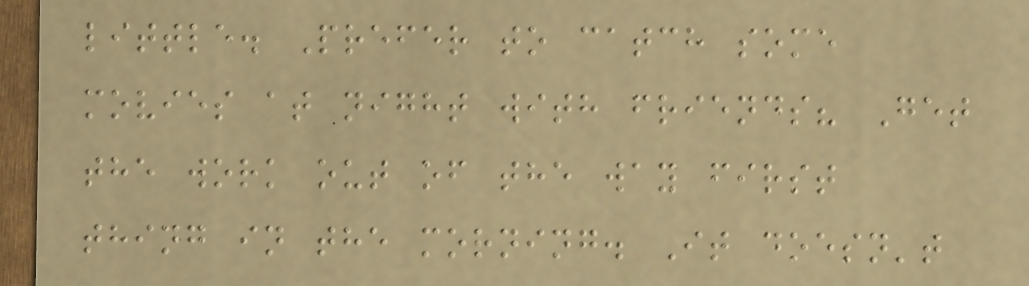little. Prefer to catch some
movies at night with friends? Get
the work out of the way first
thing in the morning. It doesn't
